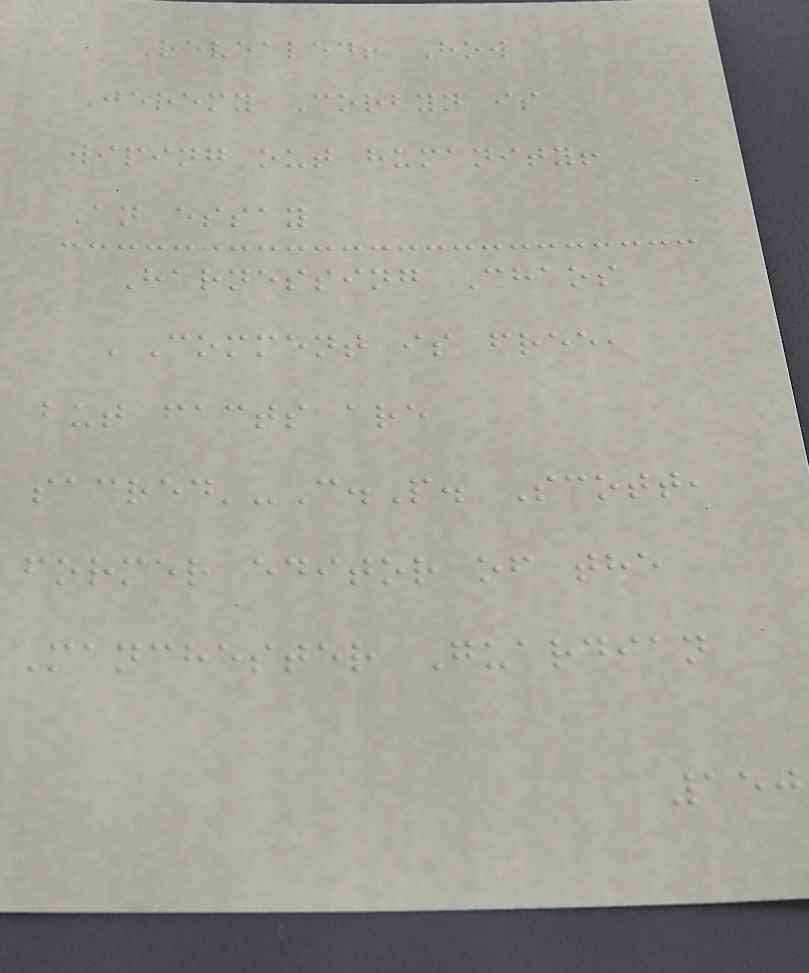Revealed! How
Jeremy Corbyn is
wiping out humanity!
An essay
Harnessing Chaos
'Comment is free,
but facts are
sacred'-C.P. Scott,
former editor of the
Manchester Guardian
150
